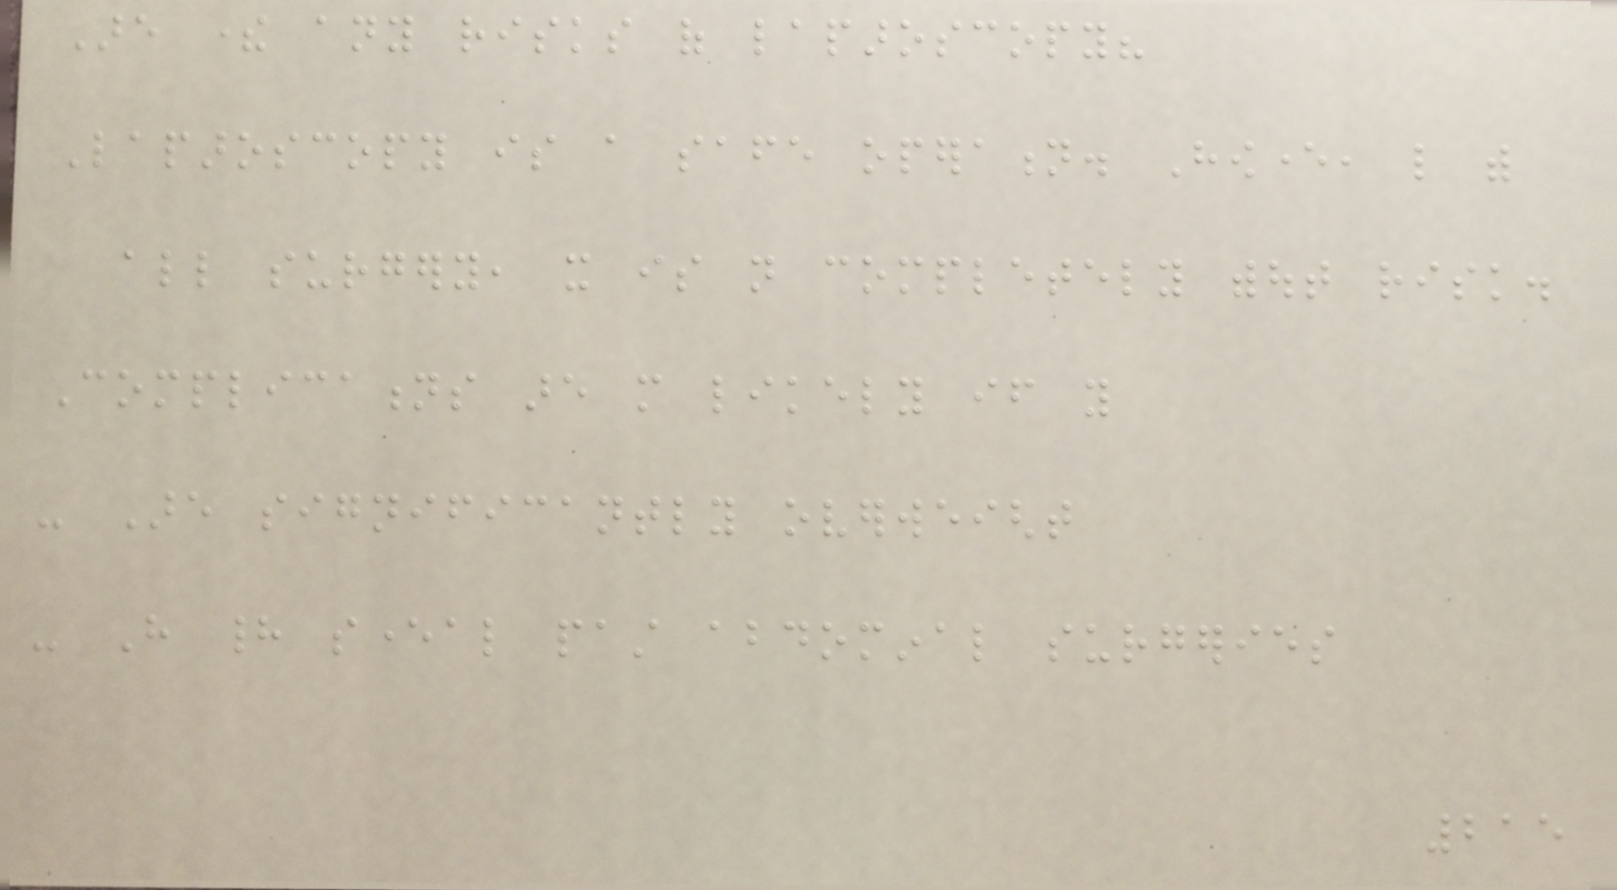Are there any risks of laparoscopy?
Laparoscopy is a safe operation. However, like with
all surgery, it is not completely without risk.
Complications are more likely if you
- Are significantly overweight
- Have had several past abdominal surgeries
215
